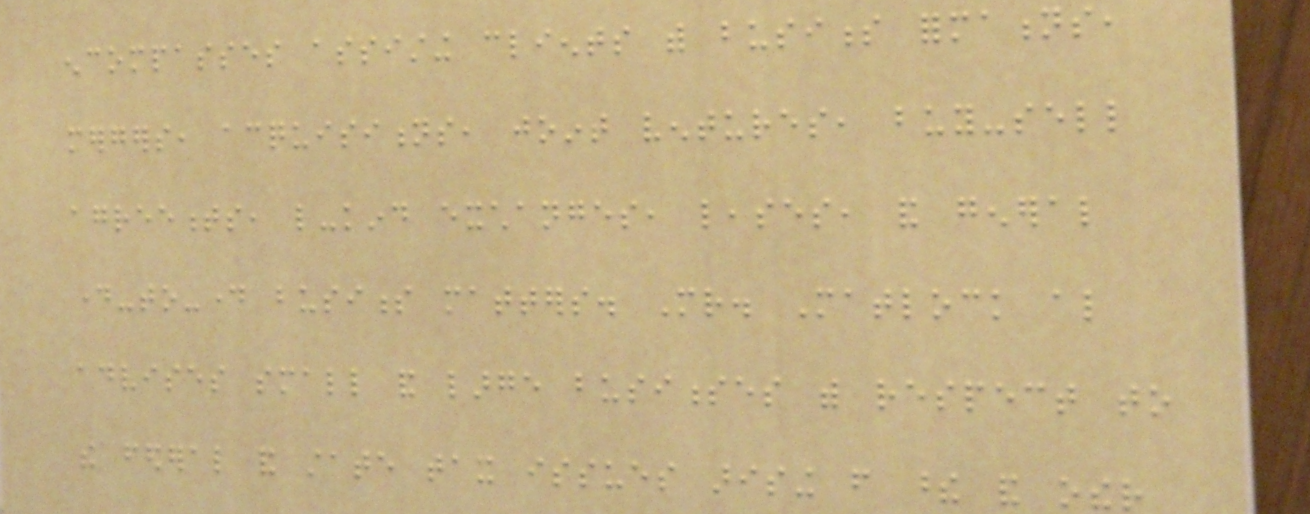encompasses assisting clients with business formations,
mergers, acquisitions, joint ventures, buy-sell
agreements, like-kind exchanges, leases, and general
day-to-day business matters. Mr. Matlock also
advises small and large businesses with respect to
the federal and state tax issues arising from these and other
